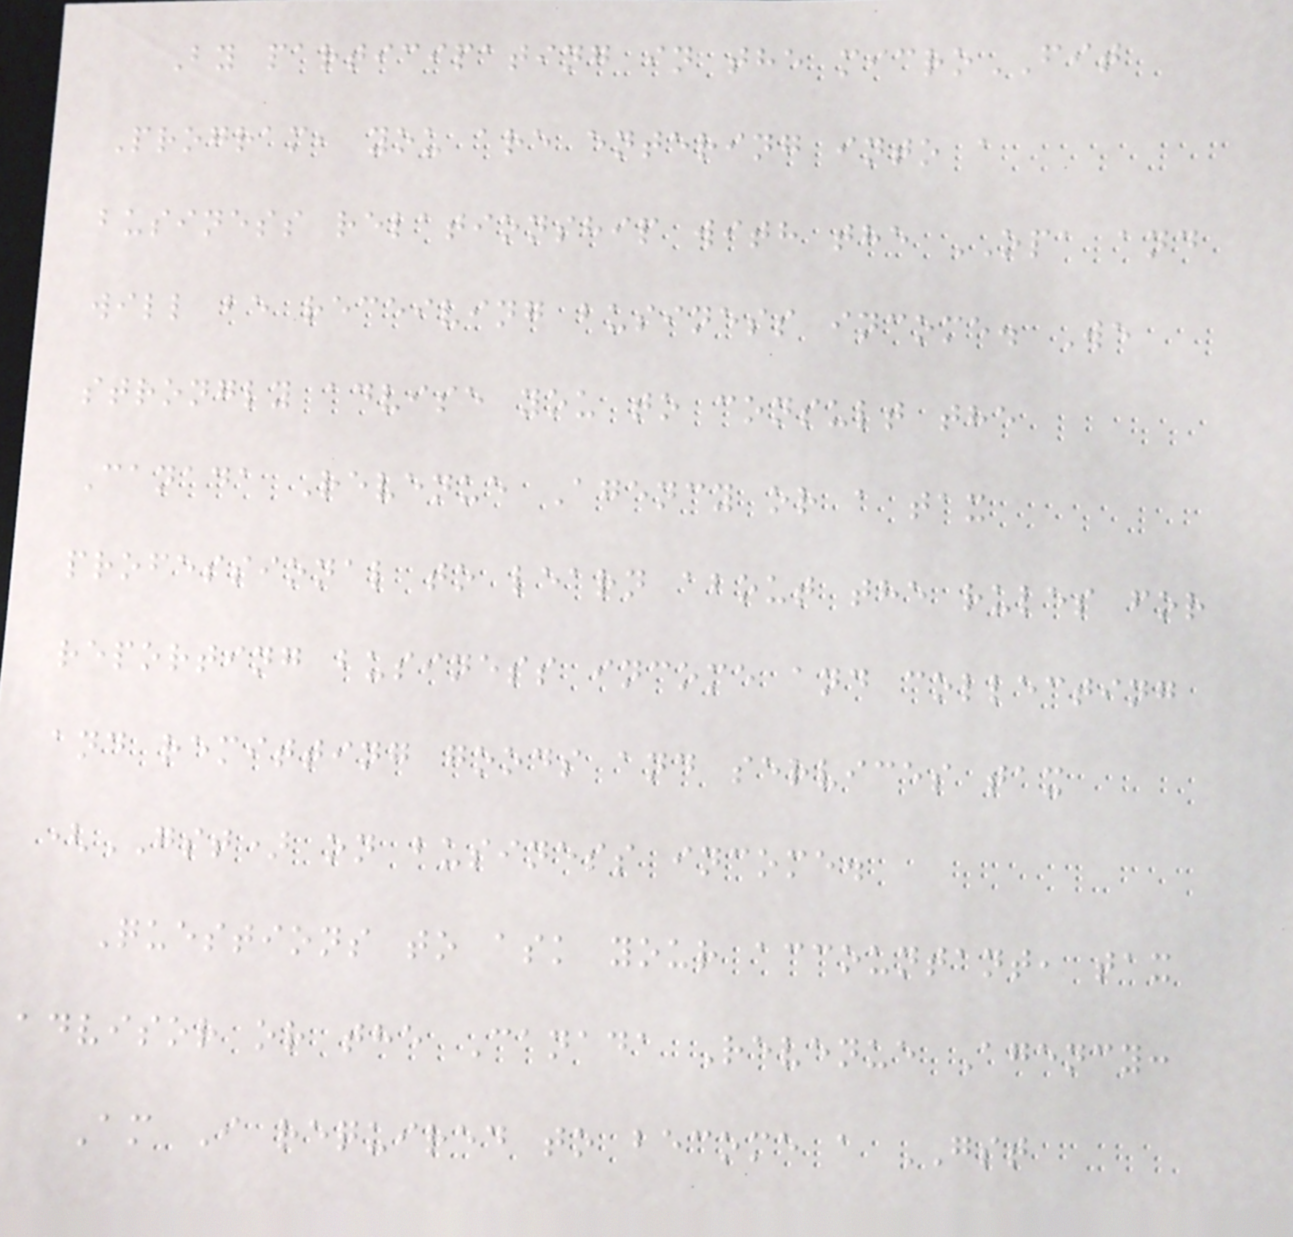By participating in the microFIT
Program, you are entering into a
business relationship with the OPA and
will be receiving business income. We
strongly advise you to consult the
Canada Revenue Agency or a tax
professional to learn about the rules for
reporting business income and collecting
and remitting goods and services tax
(GST) on business income.
Questions to ask your accountant, tax
advisor or the Canada Revenue Agency:
Am I required to become a GST
